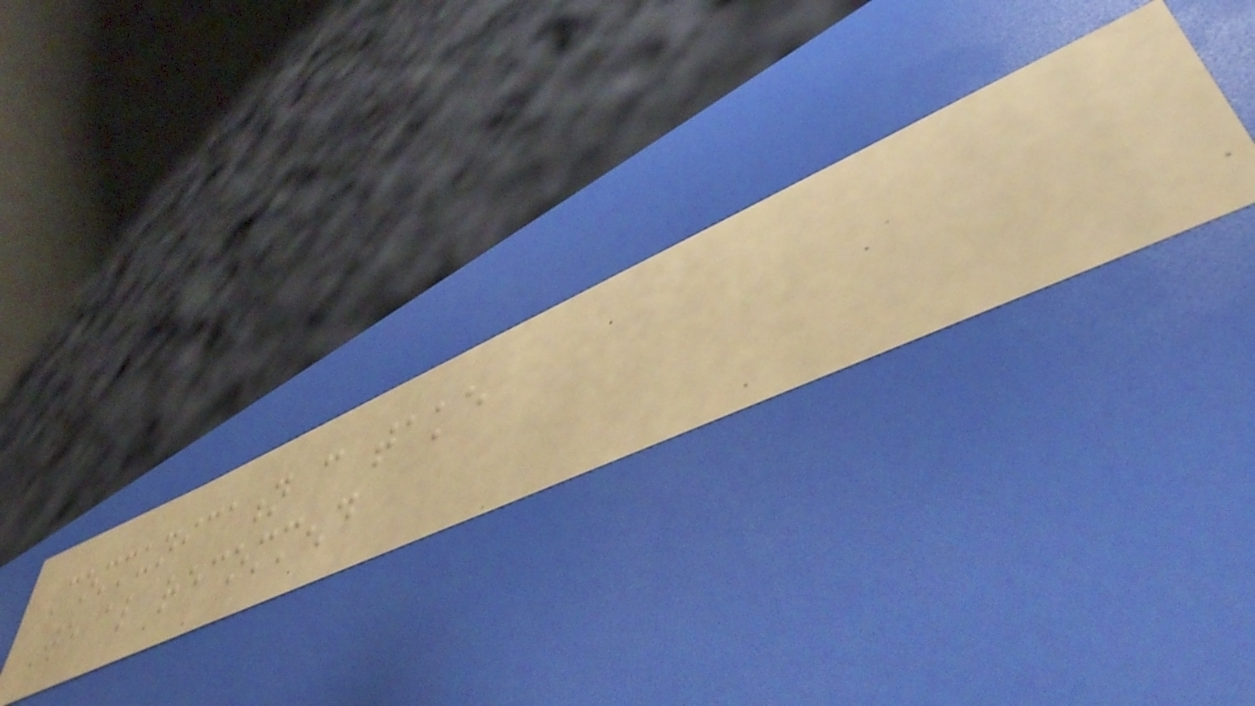Communication can take
We also recommend
